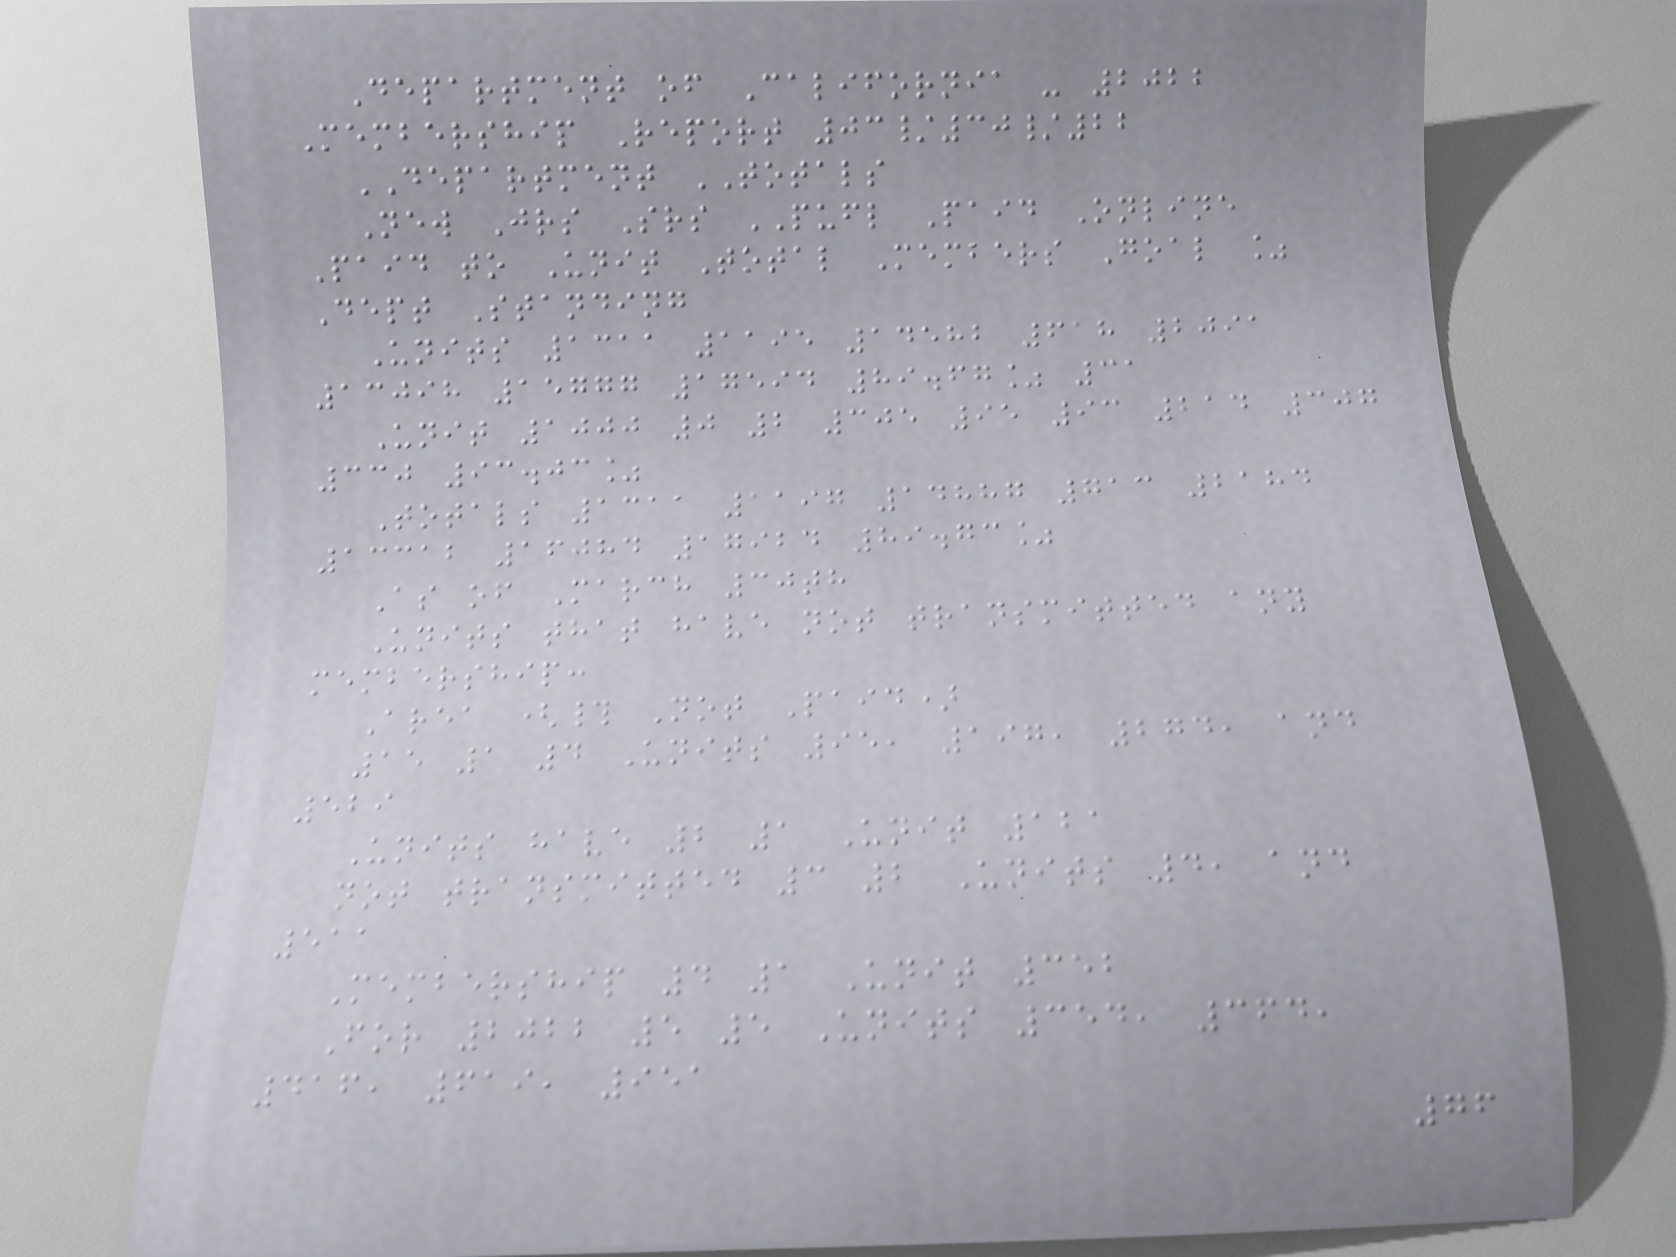Department of California - 2022
Membership Report 03/30/22
DEPARTMENT TOTALS
New Jrs Srs PUFL Paid Online
Paid to Unit Total Members Goal %
Dept Standing
Units 1311 1195 14582 618 2091
13098 15777 17594 89.67% 31
Unit 1000 0 2 305 95 93 214 307
330 93.03%
Totals 1311 1197 14887 713 2184
13312 16084 17924 89.73%
As of March 30th
Units that have not transmitted any
membership:
Area (# Not Paid)
15 1 4 Units 95, 197, 274, and
529
Units have 2 1 Unit 121
not transmitted 3 2 Units 4, and
511
Membership 4 1 Unit 352
For 2022 5 5 Units 354, 364,
416, 619, 951
76
